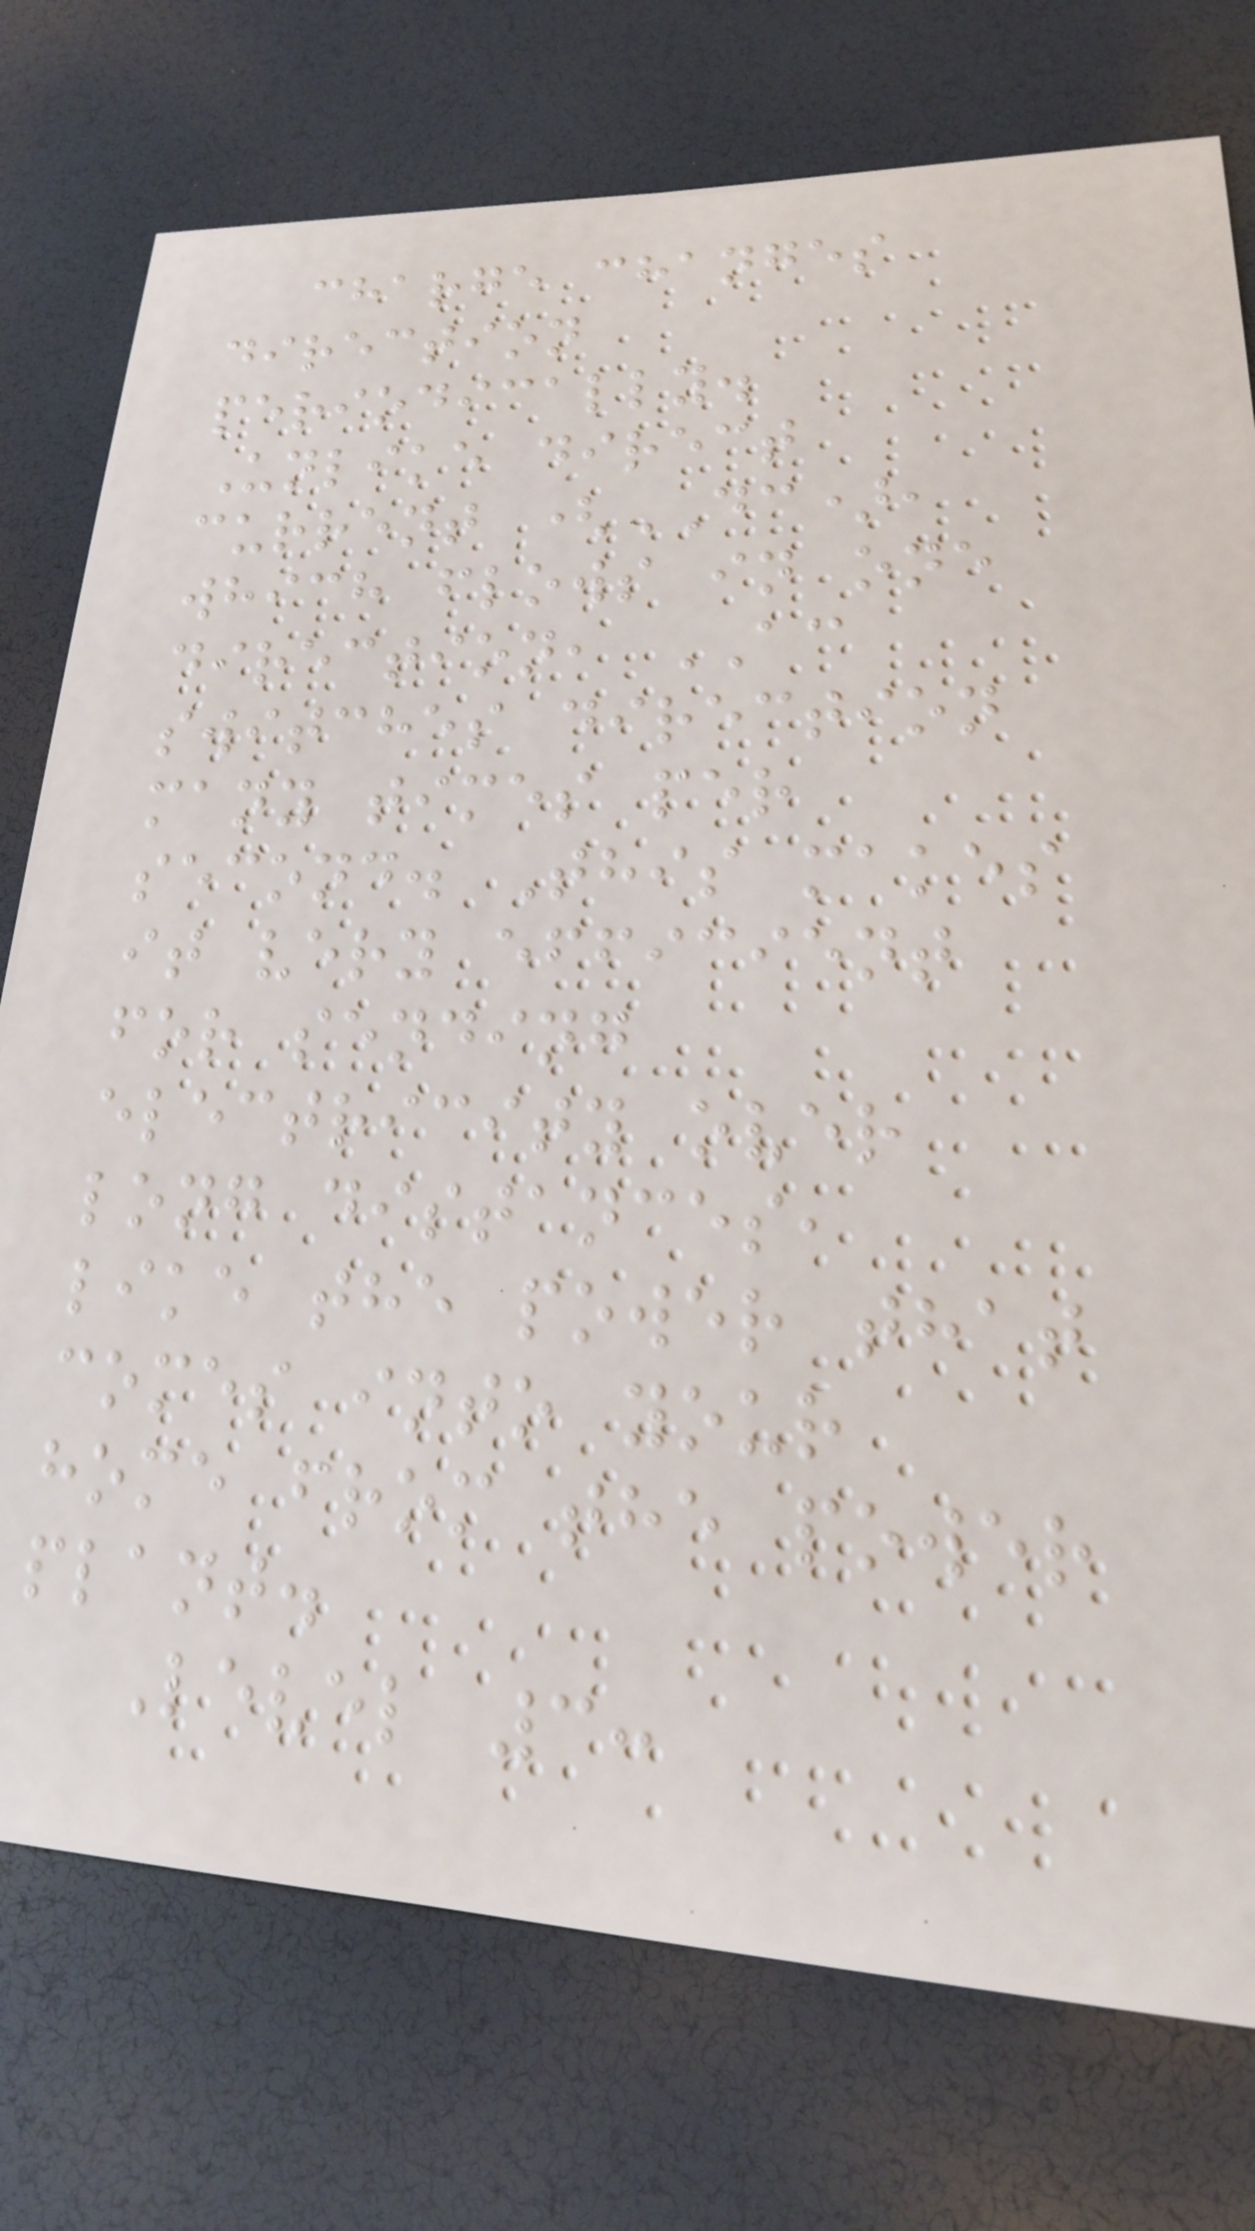charge changes
direction
periodically.
Unlike direct
current (DC),
which flows in one
direction, AC
switches direction
many times per
second. This makes
it very efficient
for sending
electricity over
long distances,
like the power that
comes into your
home from the power
plant.
Level 3:
